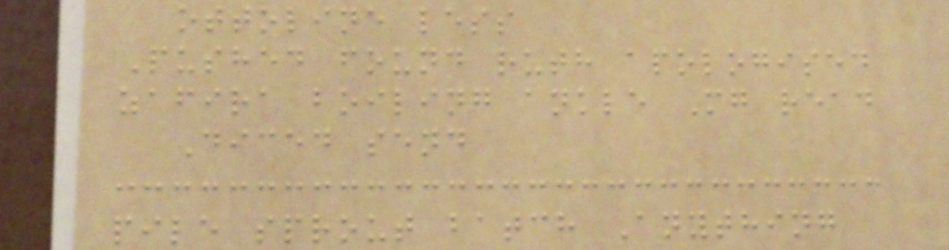ottoline less
Pushed found ruth apologised
zafira boiling ankle Mg read
Diced send
pile sprout batch Anything
